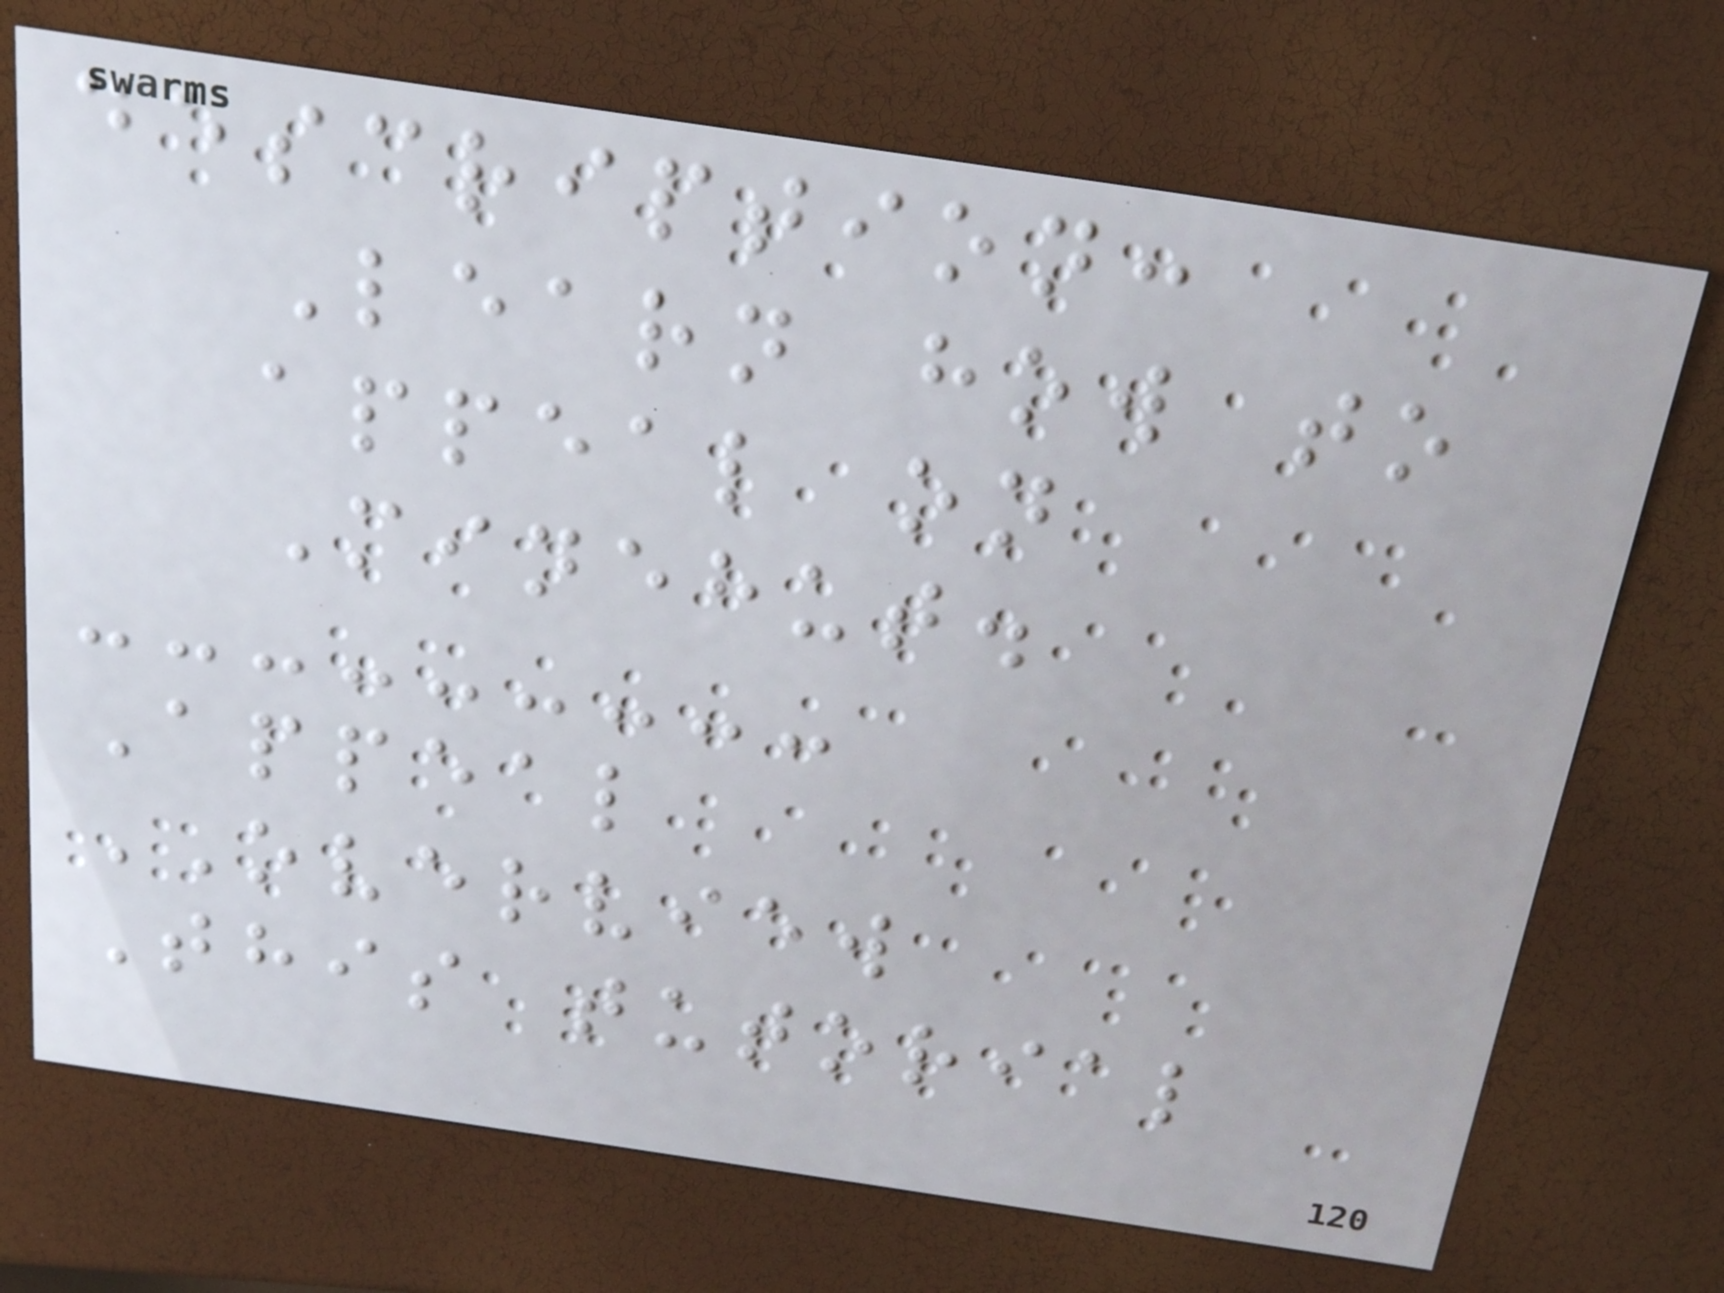description:
Learn how to
appeal on
Minehut.
Appeal
OVERVIEW
This tutorial
